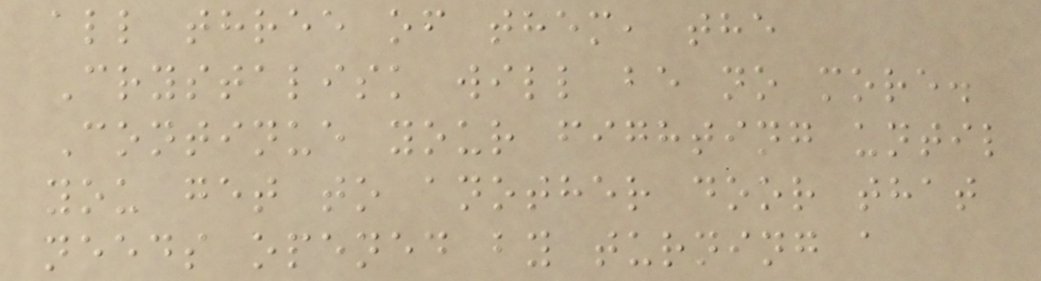all three of them, the
Crystalisk will be no more.
Continue your fighting until
you get to another door that
needs opened by turning a
